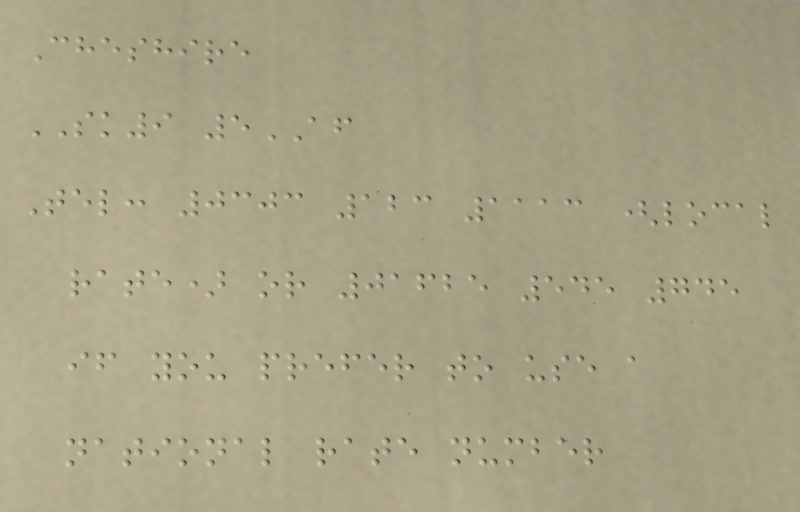Cheshire
SK9 5AF
Tel: 0303 123 1113 (local
rate) or 01625 545 745
if you prefer to use a
national rate number
